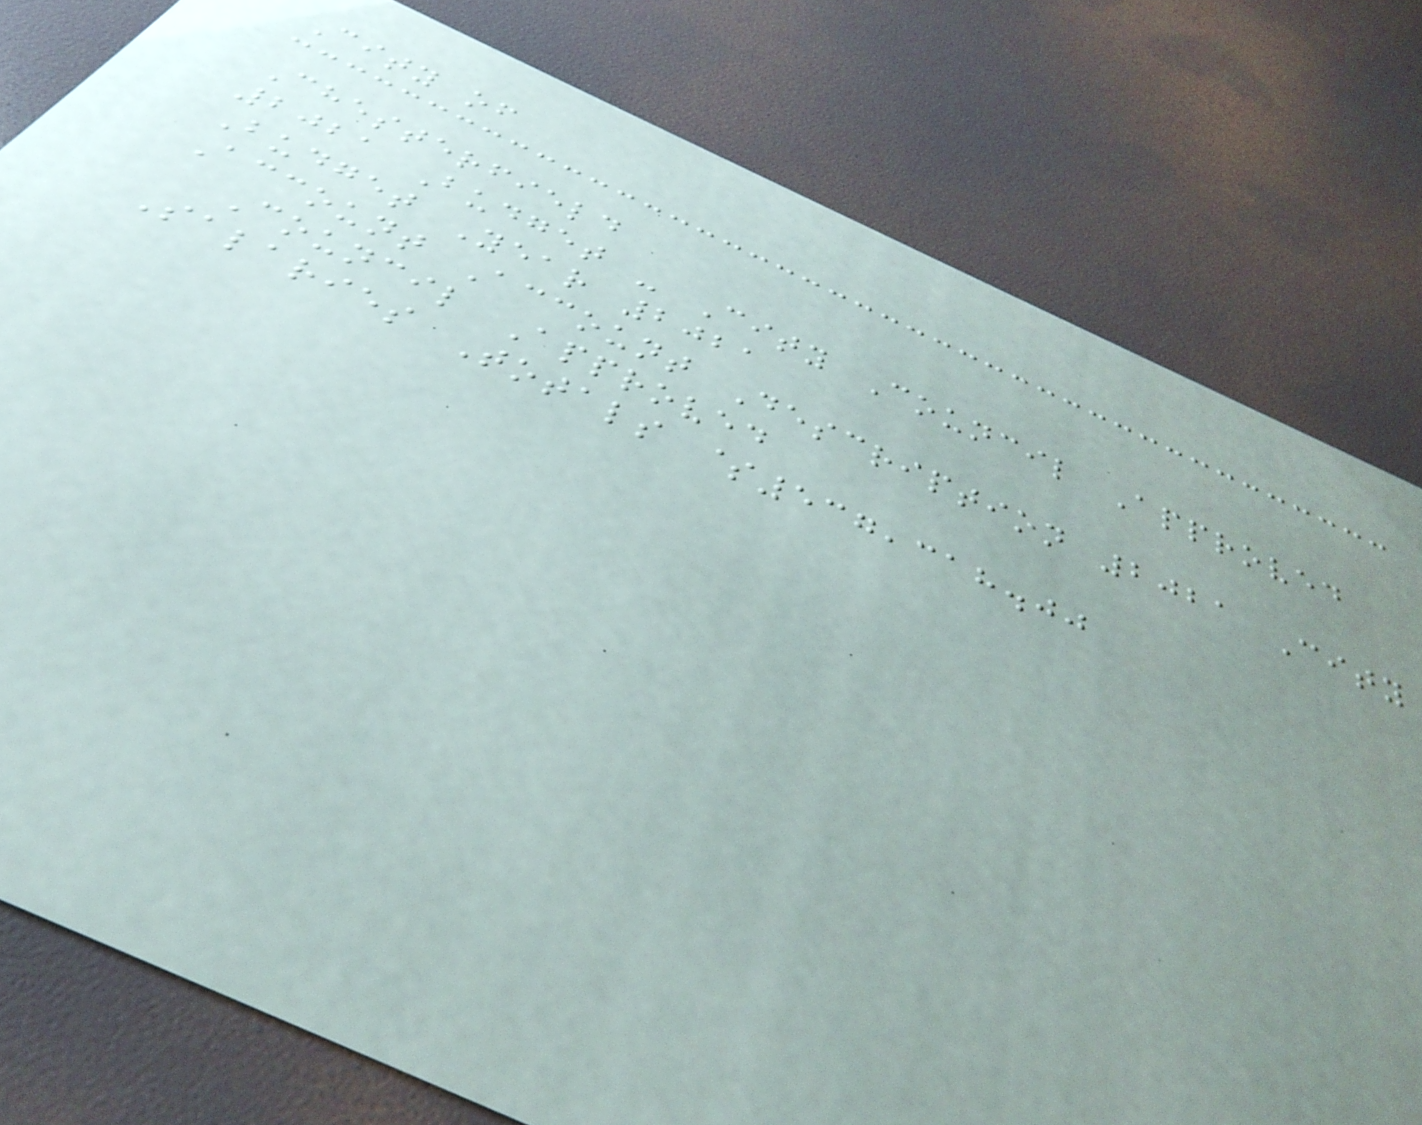City of
Chesterfield
2021 Budget - City Council Approved
Budget Year 2021
Account Account Description 2021 City
Council Approved
Salaries Totals $537,318.00
